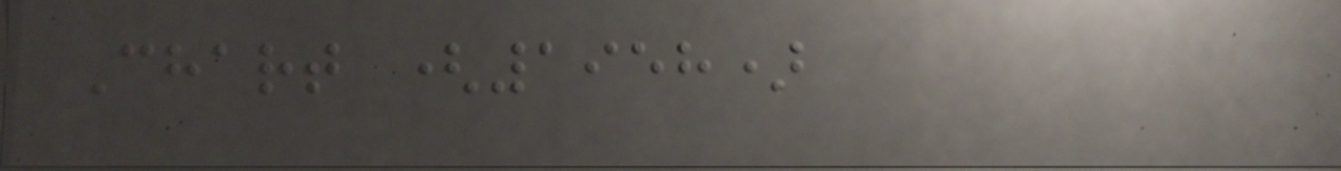Chart (1958)
